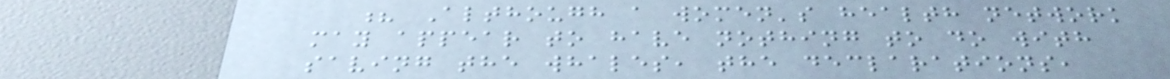? Although a women's health network
may appear to have nothing to do with
saving the whales, the declarations,
